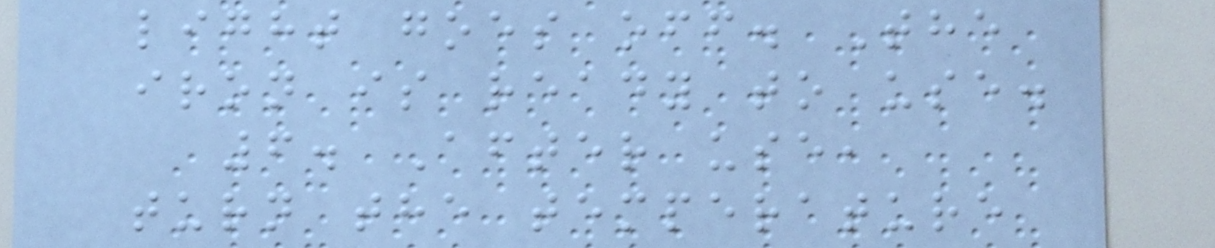light goes off. The
iron is ready to use.
6. After use,
turn the temperature
